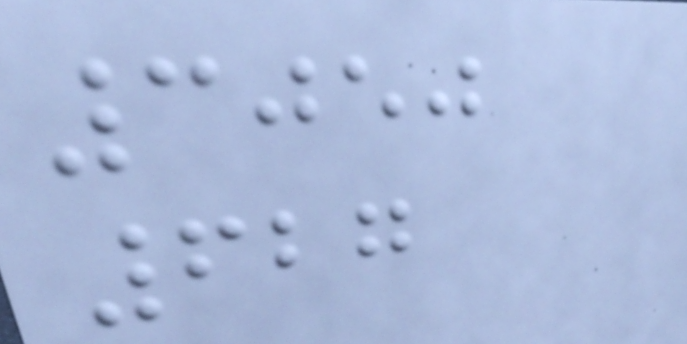3050
627
